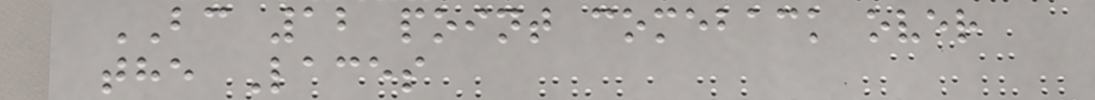BC 12 point comeback over
the Laces
